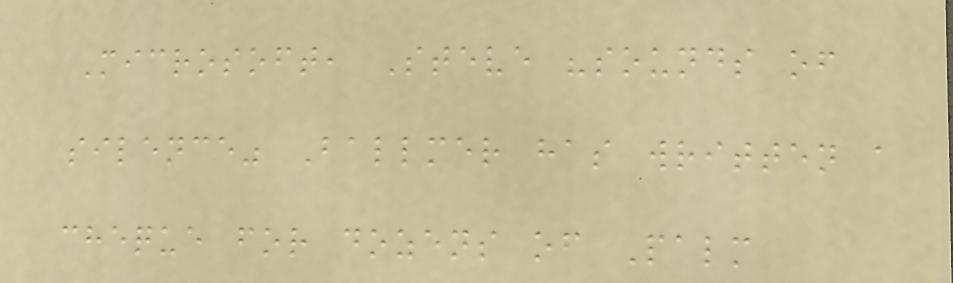Microsoft, Steve "sounds of
silence" Ballmer has written a
cheque for dozens of Palm
